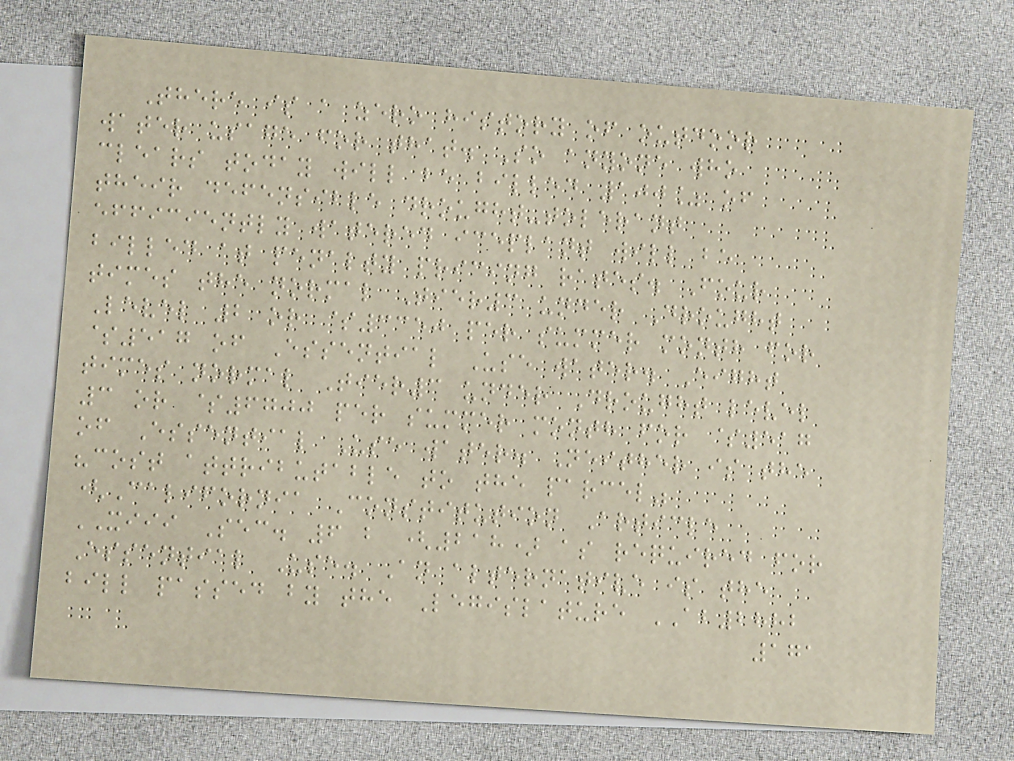There is a zero history of outdoor
water usage for that. So anyone who
clears today will be billed 100% of
their defensible drought-tolerant
efficiently watered iceplant will be
billed at penalty pricing rates. Four
times the normal Tier3 under Drought
Level 2 or $3350 per summer month for
$517 of Essential Use water. Eight
times normal Tier3 under Drought level
3 or $6700 per summer month for $517
of Essential Use water. Neither is the
"cost attributable to the parcel"
(California Constitution Article
XIII Sec. 6 b (218) as required for
Essential Use. An alternative is the
bill passed by the Legislature AB2882
171
